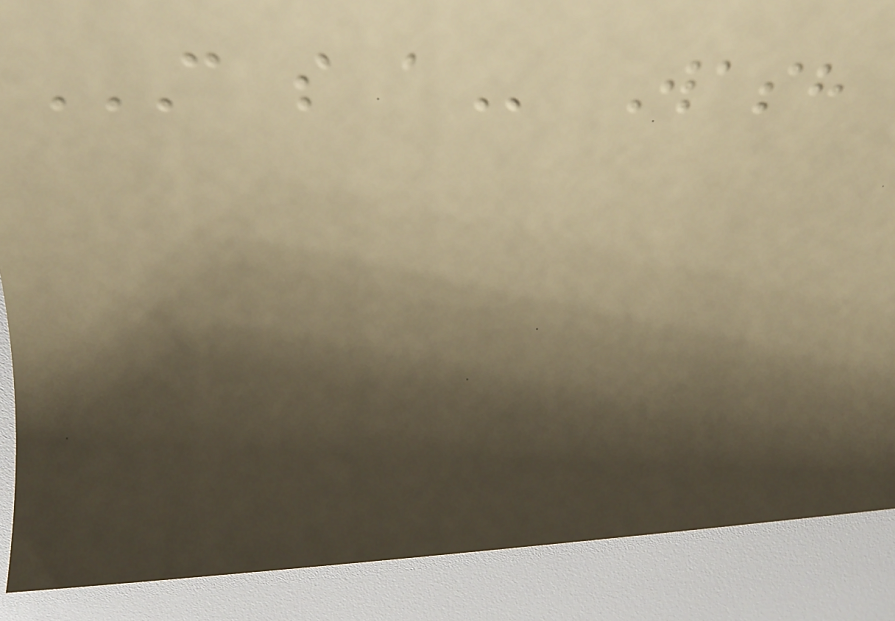C S A Wash
